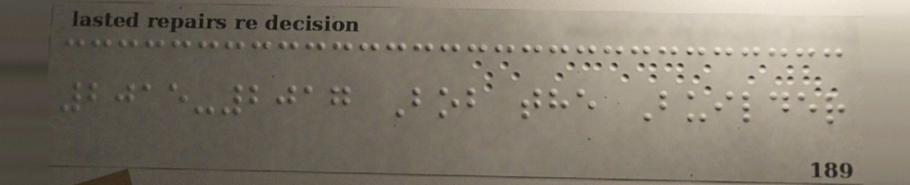2015-2017 Bob the Builder
